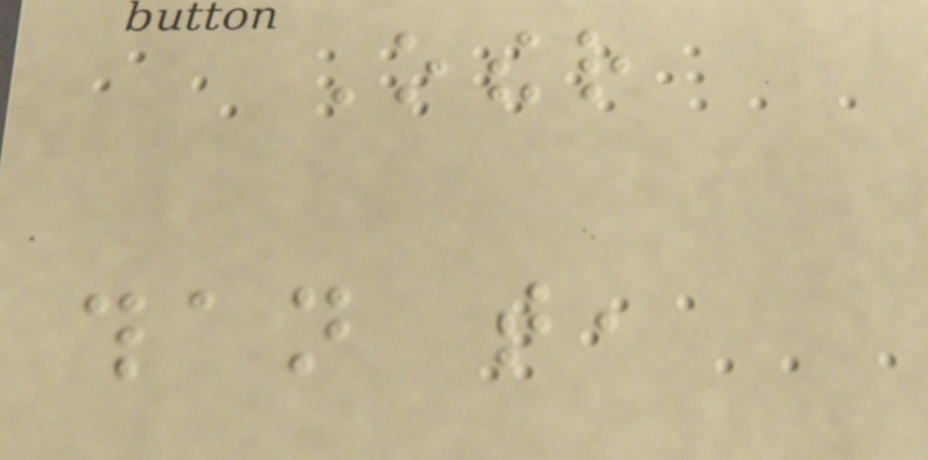Other
than that,
